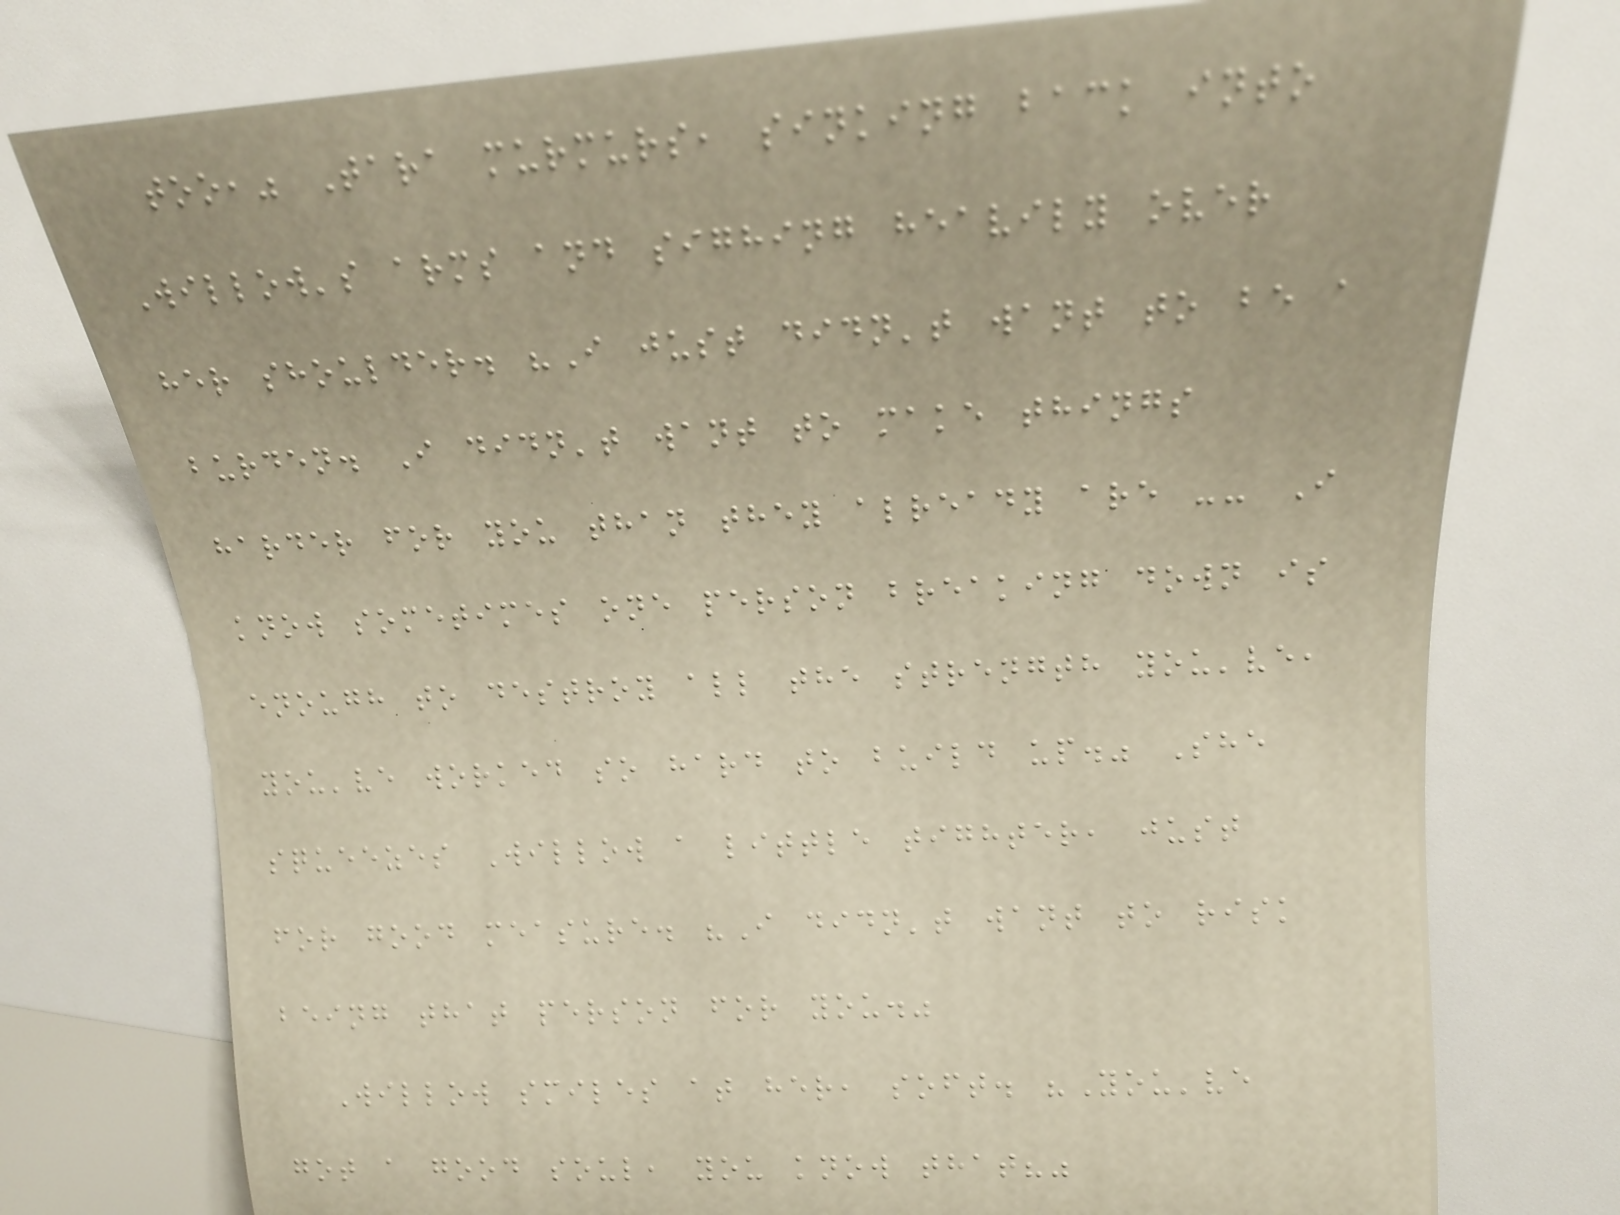too," Tara murmurs, sinking back into
Willow's arms and sighing heavily over
her shoulder. "I just didn't want to be a
burden. I didn't want to make things
harder for you than they already are -- I
know sometimes one person breaking down is
enough to destroy all the strength you've,
you've worked so hard to build up." She
squeezes Willow a little tighter, just
for good measure. "I didn't want to risk
being that person for you."
Willow smiles at her, soft. "You've
got a good soul, you know that?"
